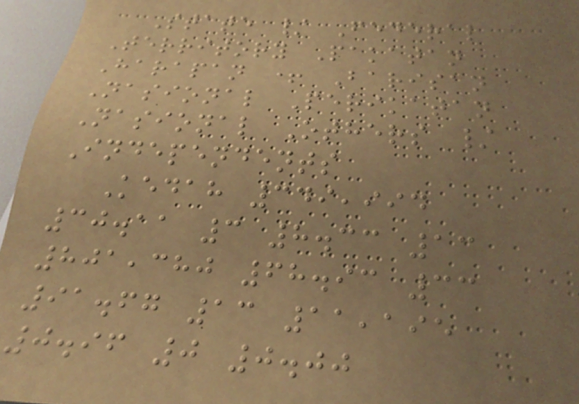State / Federal
Territory Pakatan
Harapan + Barisan
Nasional Perikatan
Nasional Others /
Independents
Kedah 349,994
30.11 3 8.33 13
801,380 68.93 33
91.67 13 11,195
0.96 0 0.00
